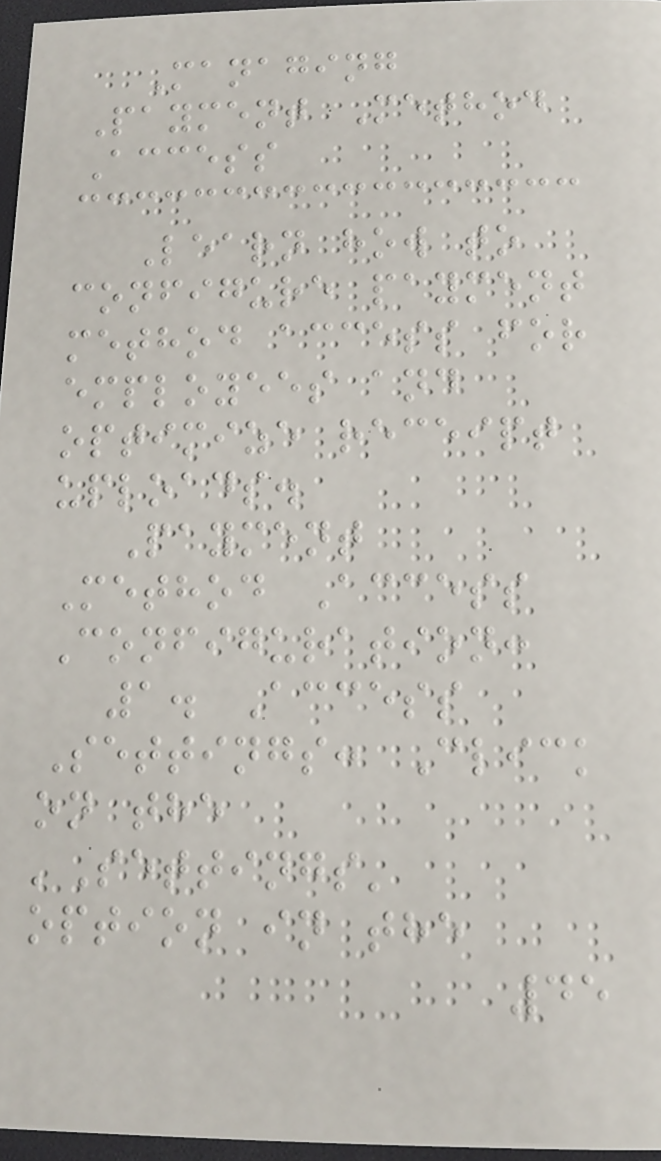Managing
Payment Method
Access
Learn how to
configure payment
method access for
employees and
optimize receipt
uploads.
Payment
Method Access
Configuration:
1. Access
Settings: Click
on the
'Settings'
option in the
45
